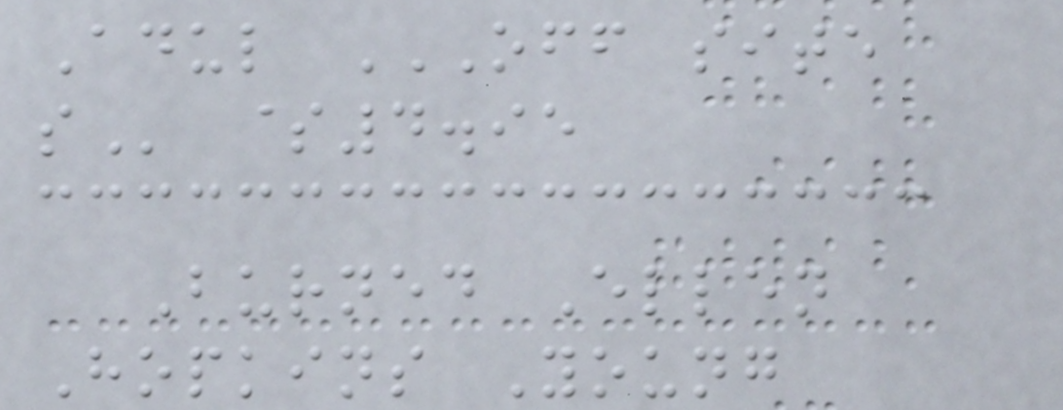Adul OFF SITE
S $4.95
Burned Ellen
Hopkins Young
